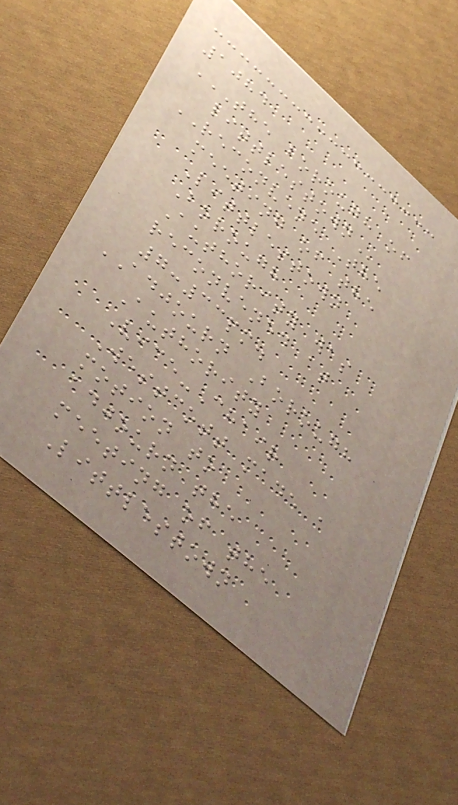1084
THE BOROUGH OF
LITTLESTOWN
RECONVENE The
meeting of the
Littlestown
Borough
Authority was
reconvened at
7:33pm.
ADJOURN Borough
Authority
Vice-Chair
Westcott made a
motion to
adjourn the
meeting of the
Littlestown
